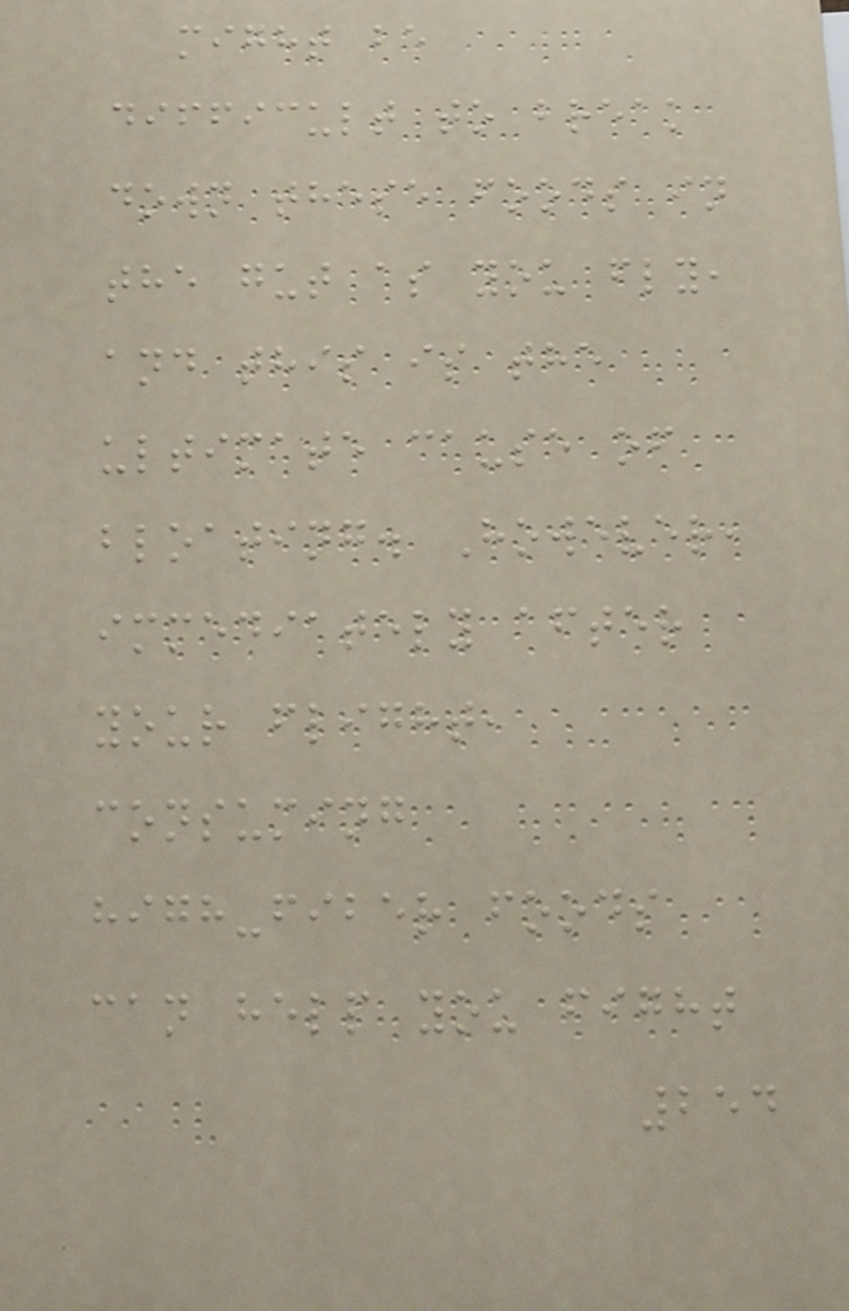might be
difficult to break
down these foods in
the gut as you fly,
and this is the
ultimate cause of
bloating. However,
immediately after
your flight,
consuming
high-fiber foods
can help you fight
254
